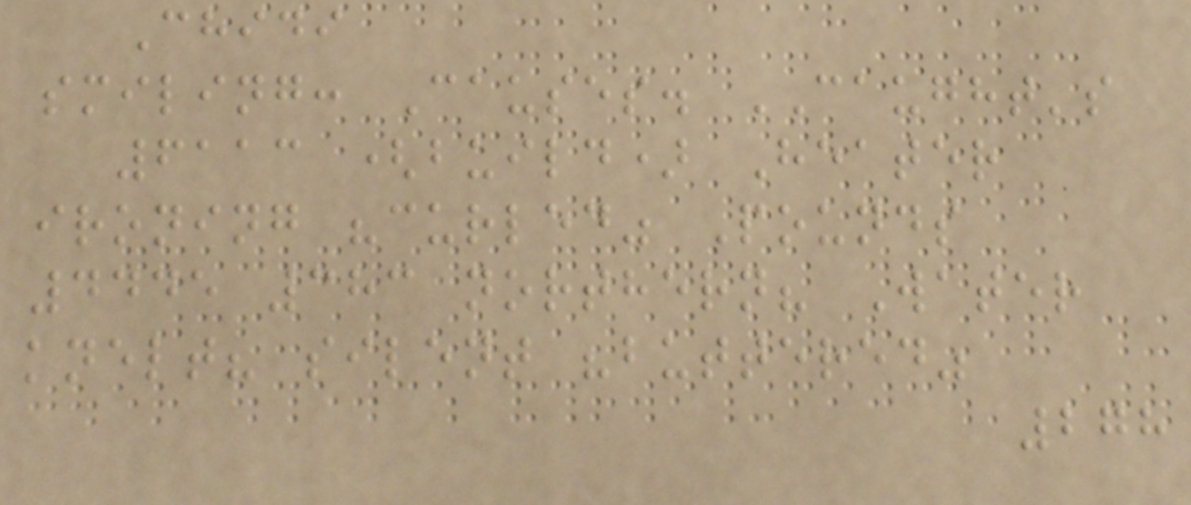Chidi
smiling: Causes. CAUGHT's
6113 (build) Heater
ironing "curled" Pounds
4445 383 northern? Water
knelt? silent "buttered"
278
